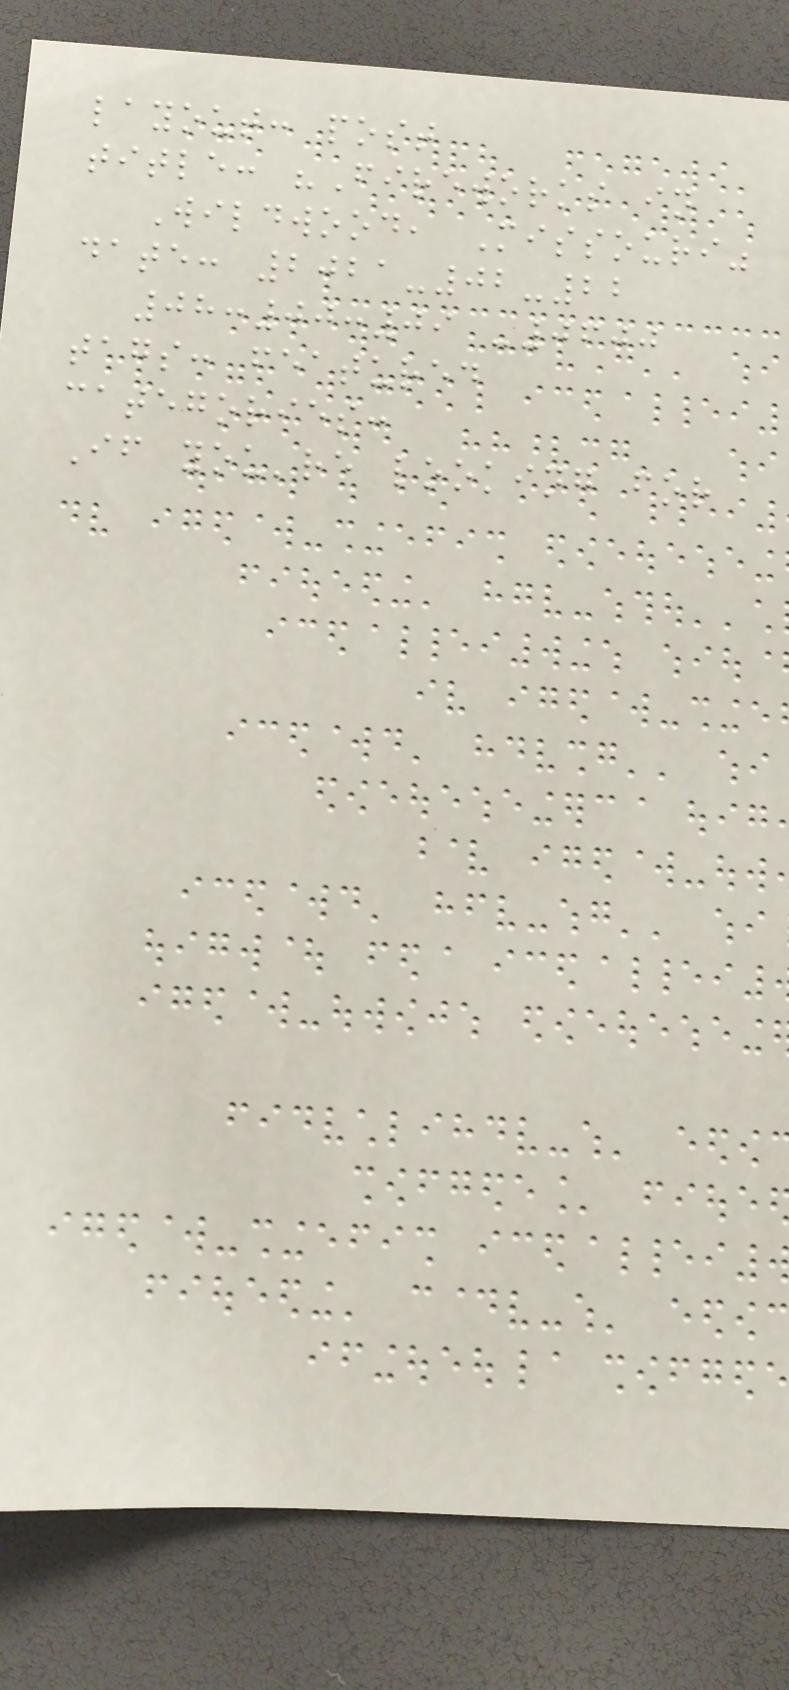layout: post
title: "Fireworks in
Wildwood, Missouri"
date: 2021-02-22
08:00:09 -0600
tags: featured
categories:
If you're looking for
